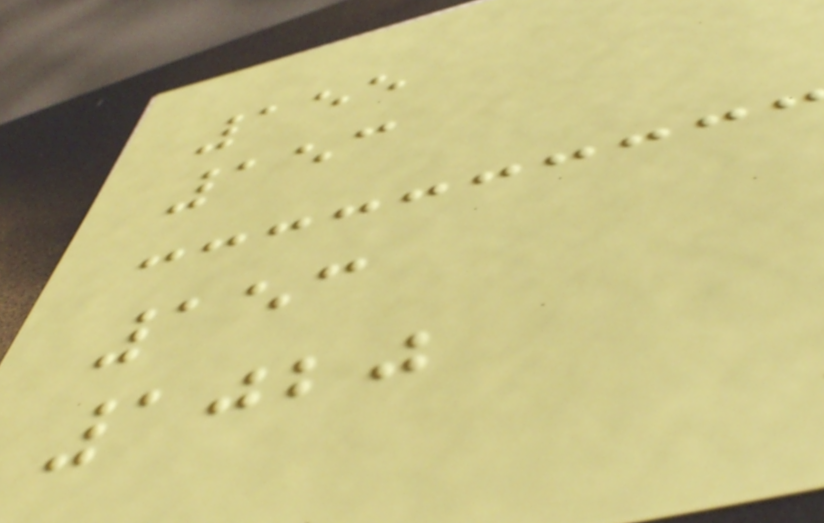155
153
153
1020
